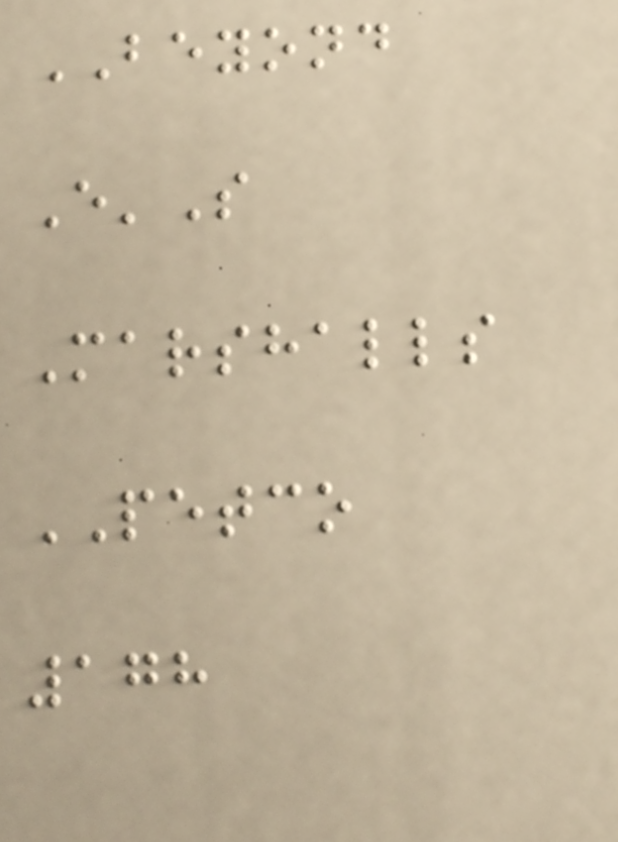BEYOND
E'S
Marshalls
PETCO
178
